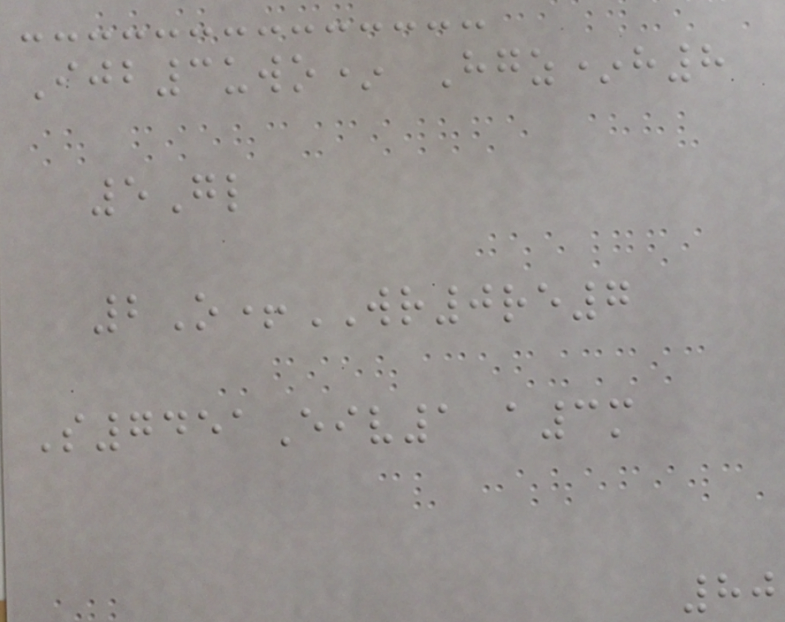Ijb3uwo* Hgz*h8
5Gl
2O+WR0re7
S7451Eiv1 a3m
80
